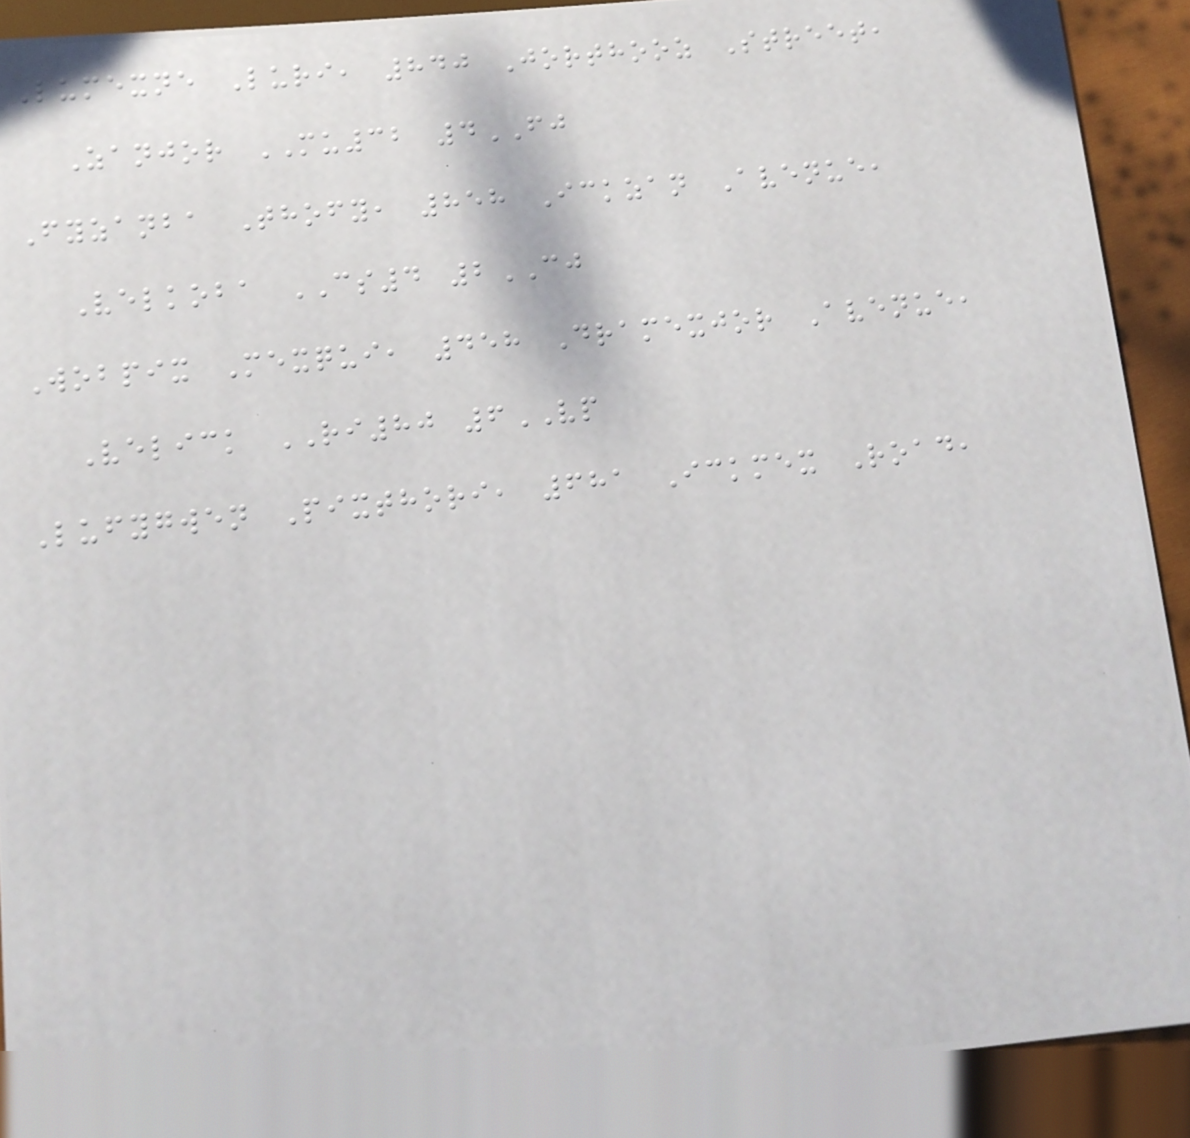Lumexne Luri, 840 Jorthooz Street,
Zanjor MU32 4FJ
Fyzanba Thofy, 858 Ickzan Avenue,
Velkoba CS4 2CJ
Wobpix Mexqui, 458 Dramexjor Avenue,
Velick RI80 6VP
Lufygwen Pixthori, 681 Ickmex Road,
